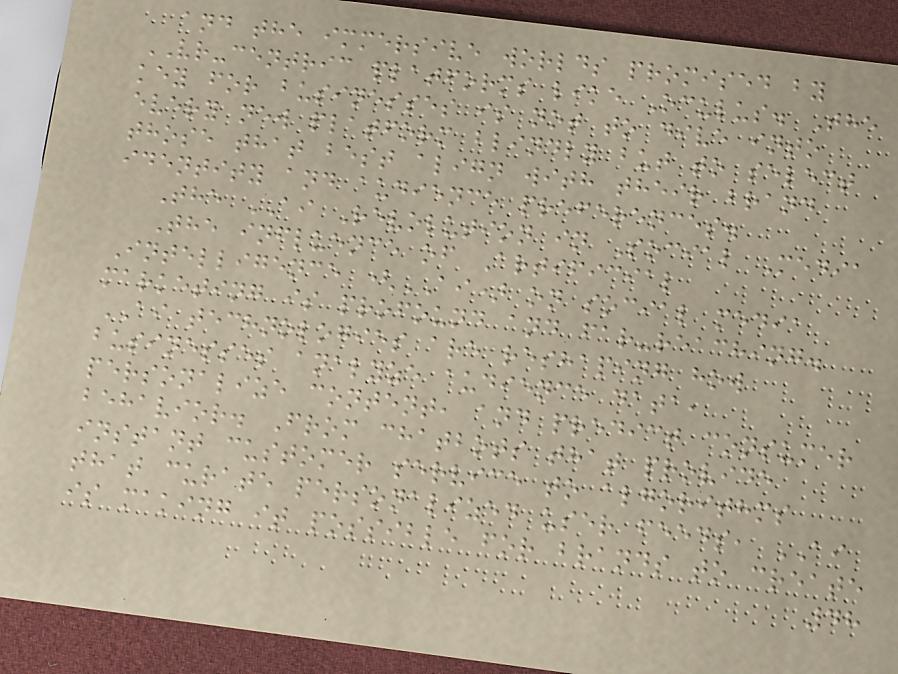and the immersive worlds promised by
VR-centric platforms like Oculus. The
key for businesses is not to dive into
every new platform blindly but to select
those that best align with their brand
identity and audience preferences.
The AI Revolution in Social Media
The influence of Artificial
Intelligence (AI) on social media
marketing is profound and far-reaching.
AI technologies are reshaping how
businesses analyze audience data,
personalize content, and predict consumer
behavior. From chatbots that provide
instant customer service to algorithms
that curate personalized user feeds, AI
is making it possible for brands to create
48
